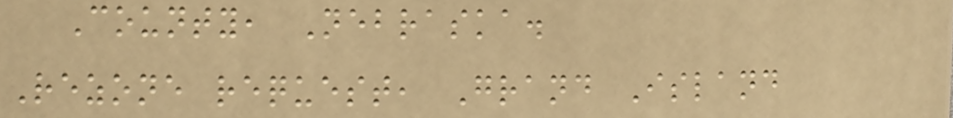County, Nebraska.
Rezone request, Grand Island
